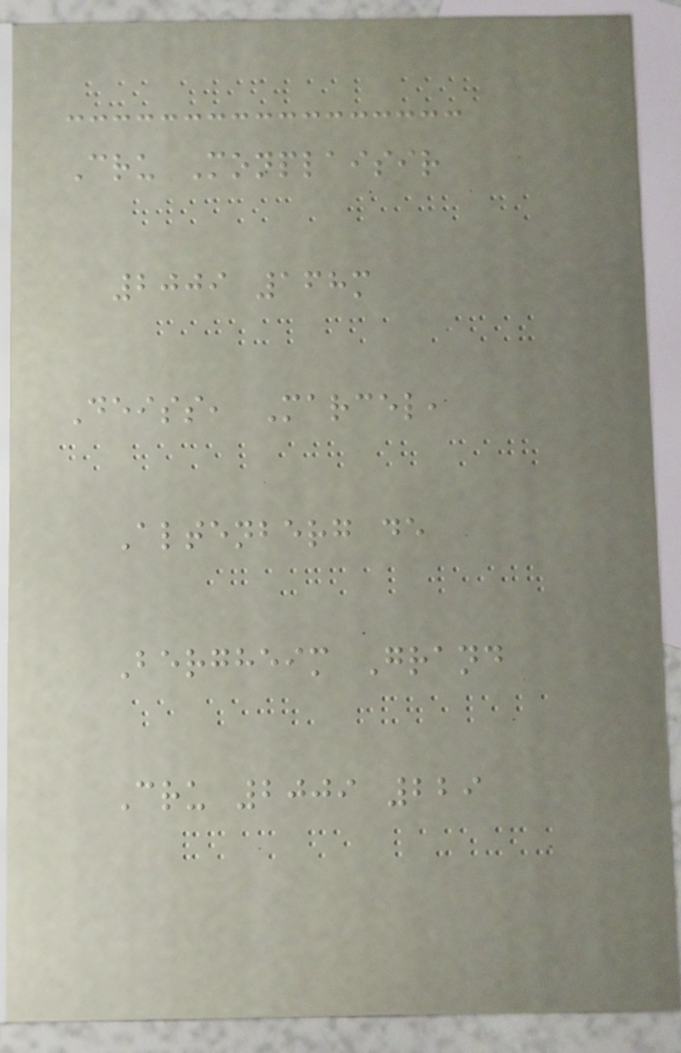Cru Monplaisir
2009 168m
Deiss, Marcel,
Altenberg de
Bergheim Grand
Cru 2009 229
